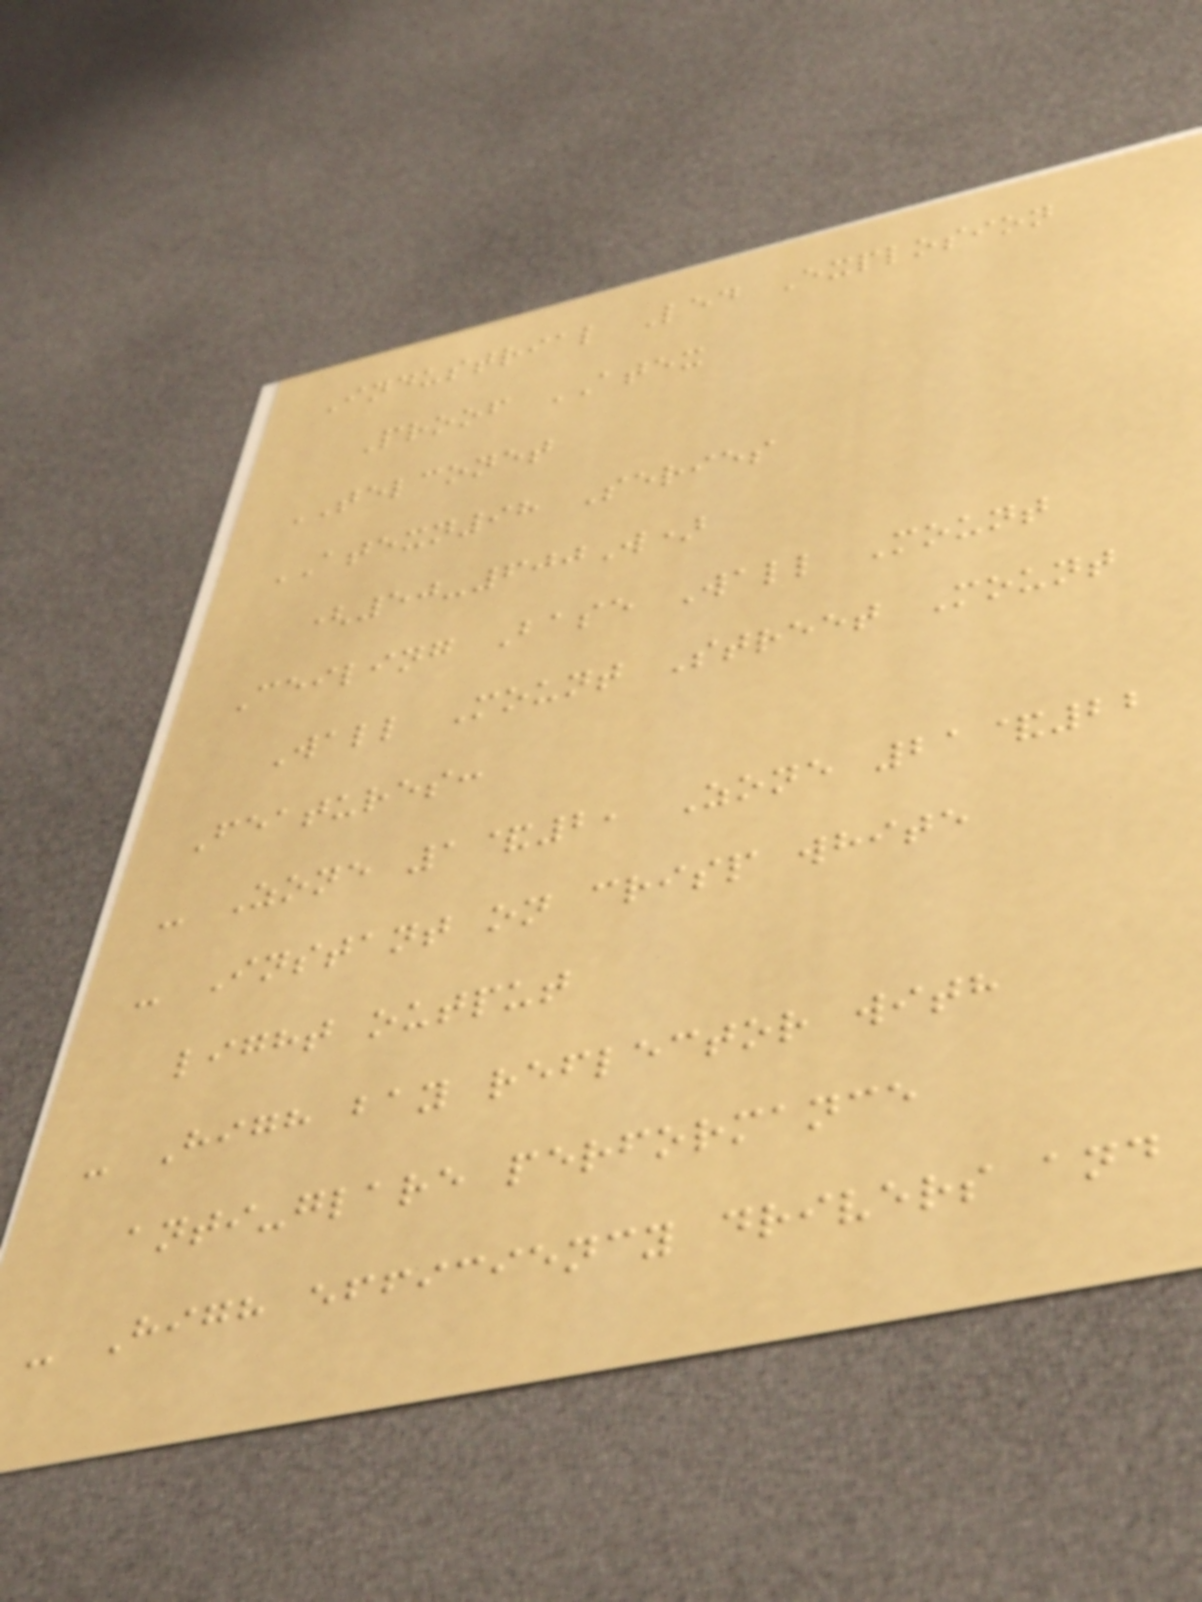Industrial Led Explosion
Proof ATEX
TELCONET
ATEXN98 Series
(50-600W)
Ceiling Base Wall Mount
Wall Mount Street Mount
Features:
- Zone 1&2, Zone 21&22
- Instant on crisp white
light output
- High bay reflector with
anti-glare performance
- High efficiency drivers and
